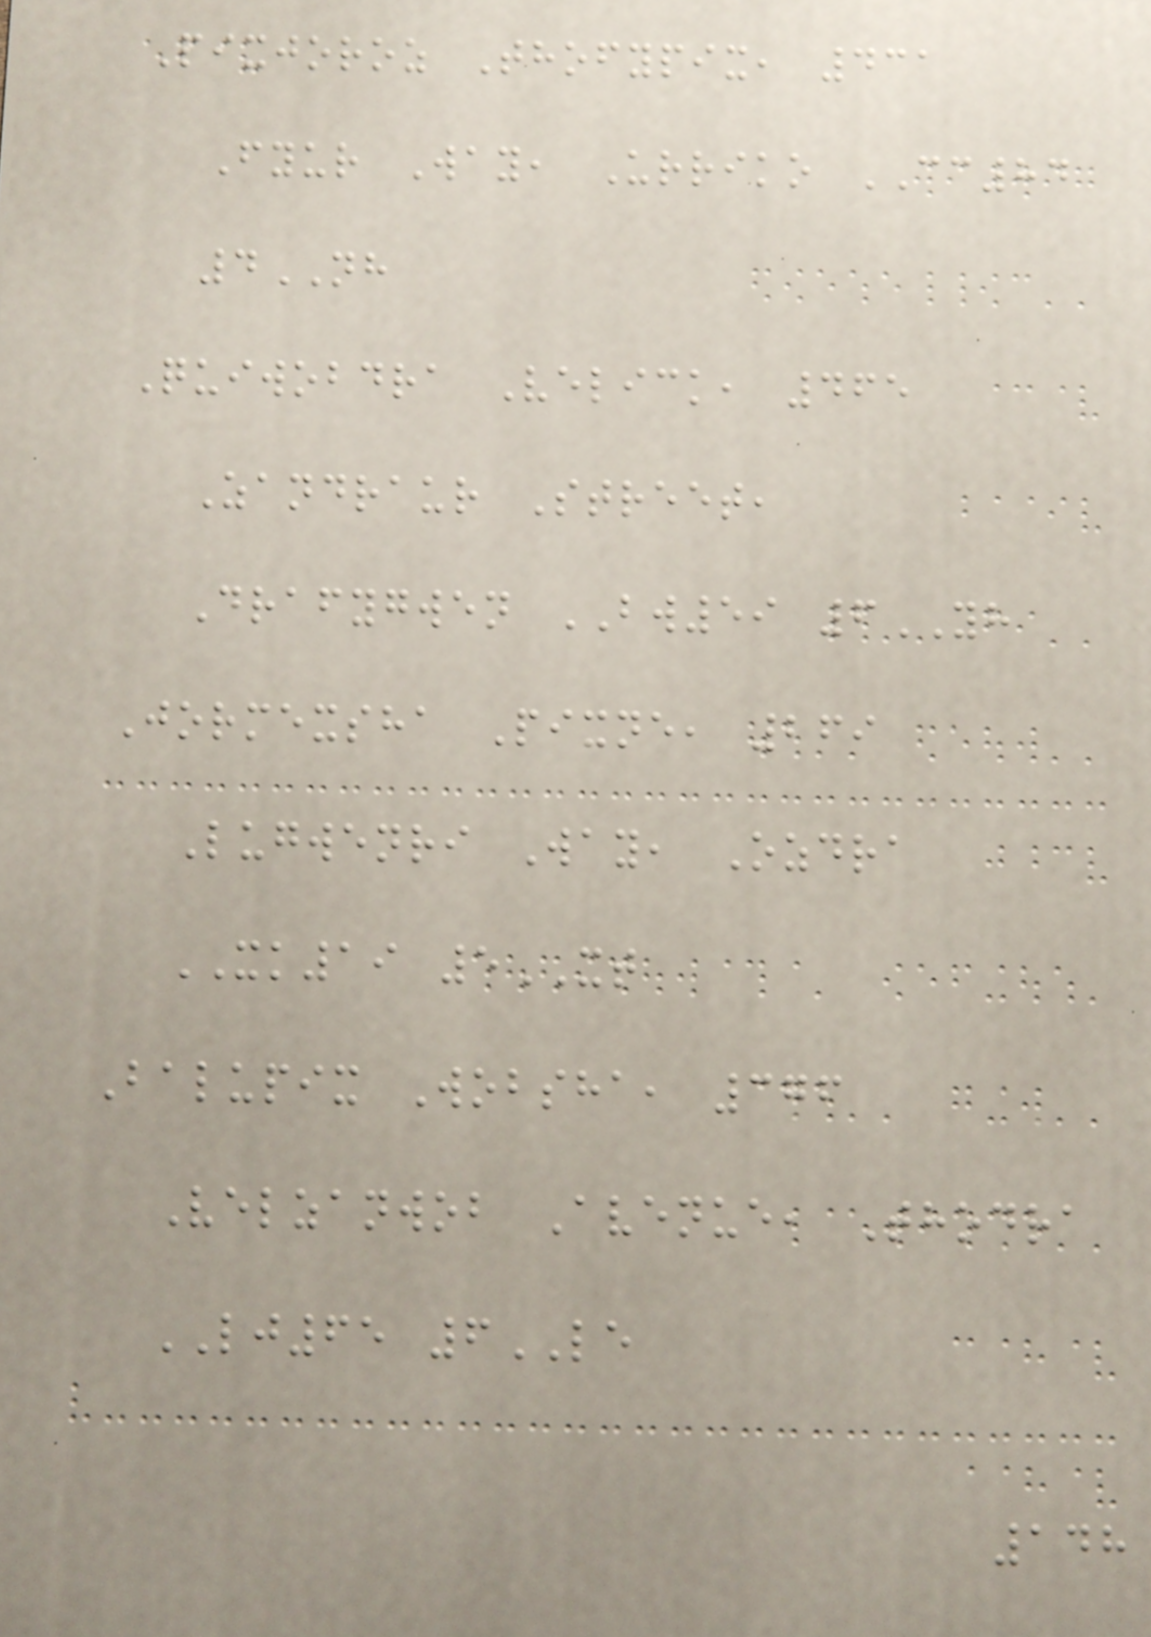Pixjoroz Thofypix, 431
Fyur Way, Urriko CC84
4NH
Quiwobdra Velick, 465
Zandraur Street,
Drafygwen BW59 6YH
Jormexsha Pixne, 269
Lugwenri Way, Ozdra
XK19 5XT
Balupix Wobsha, 376
Velzanwob Avenue, Thodra
LJ65 6LE
148
